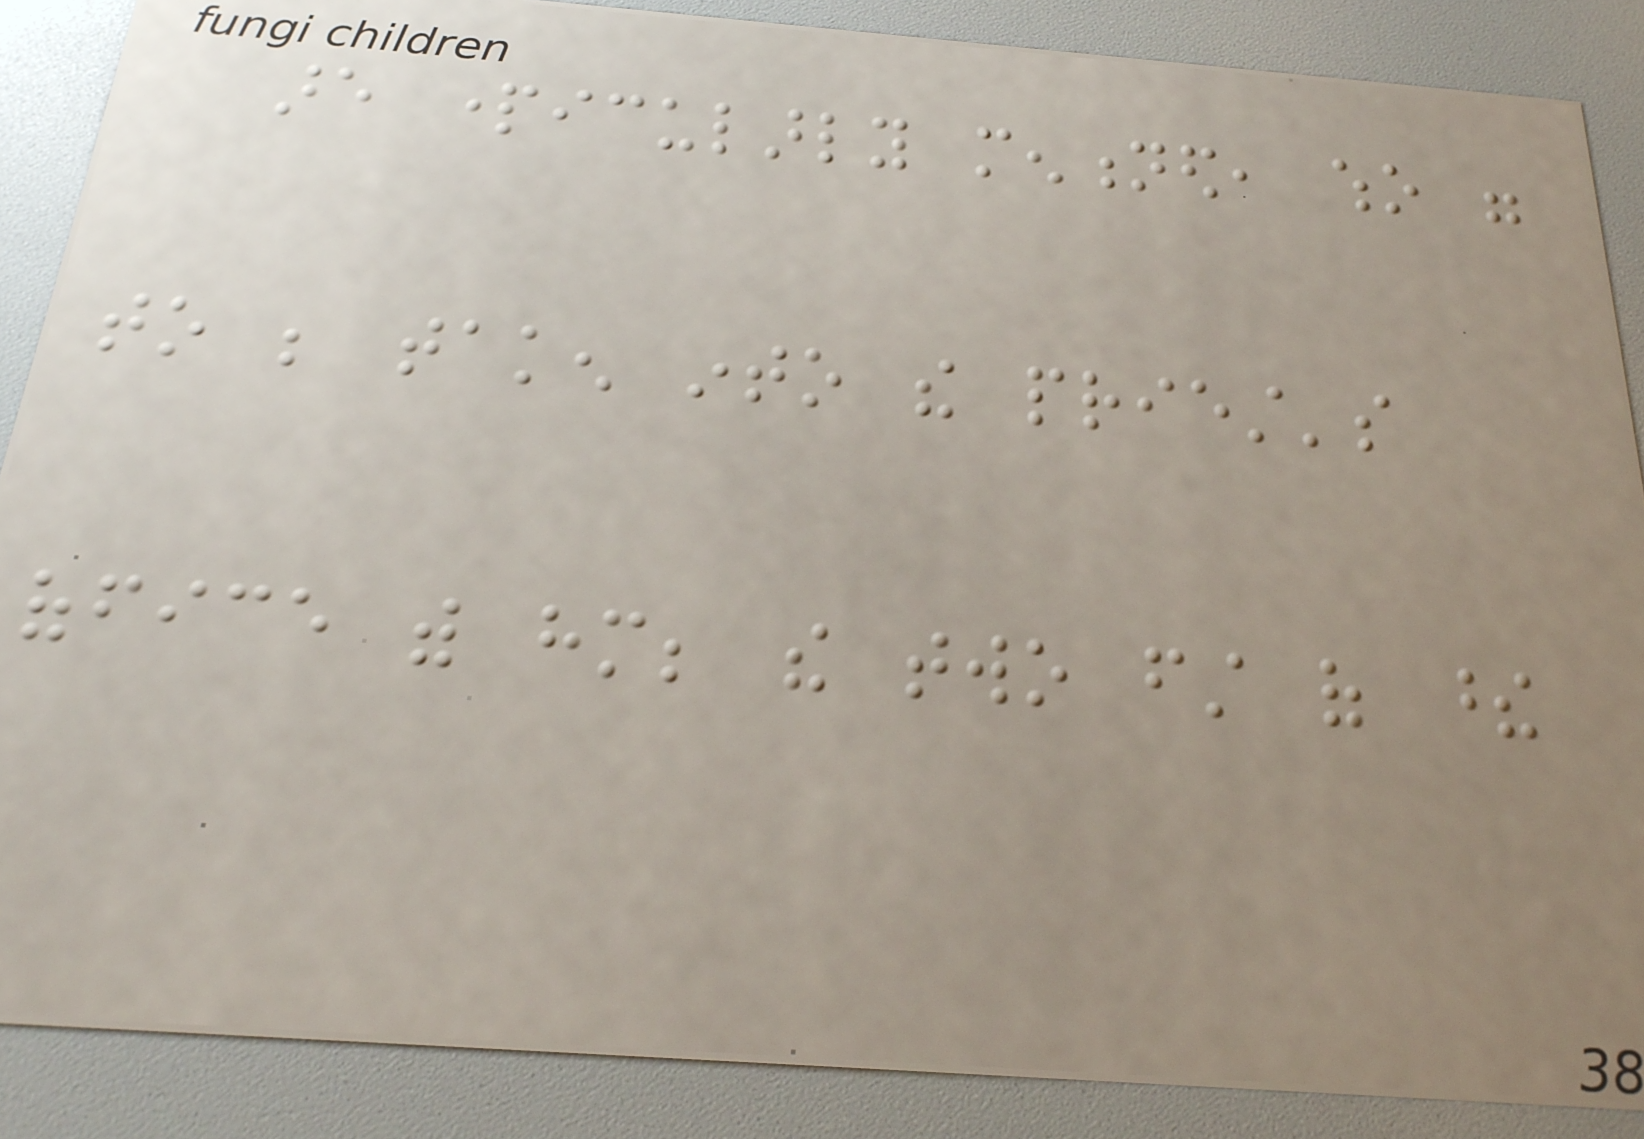are particularly mentioned, who were
to be taken into the priest's
office with him; the two first of these
